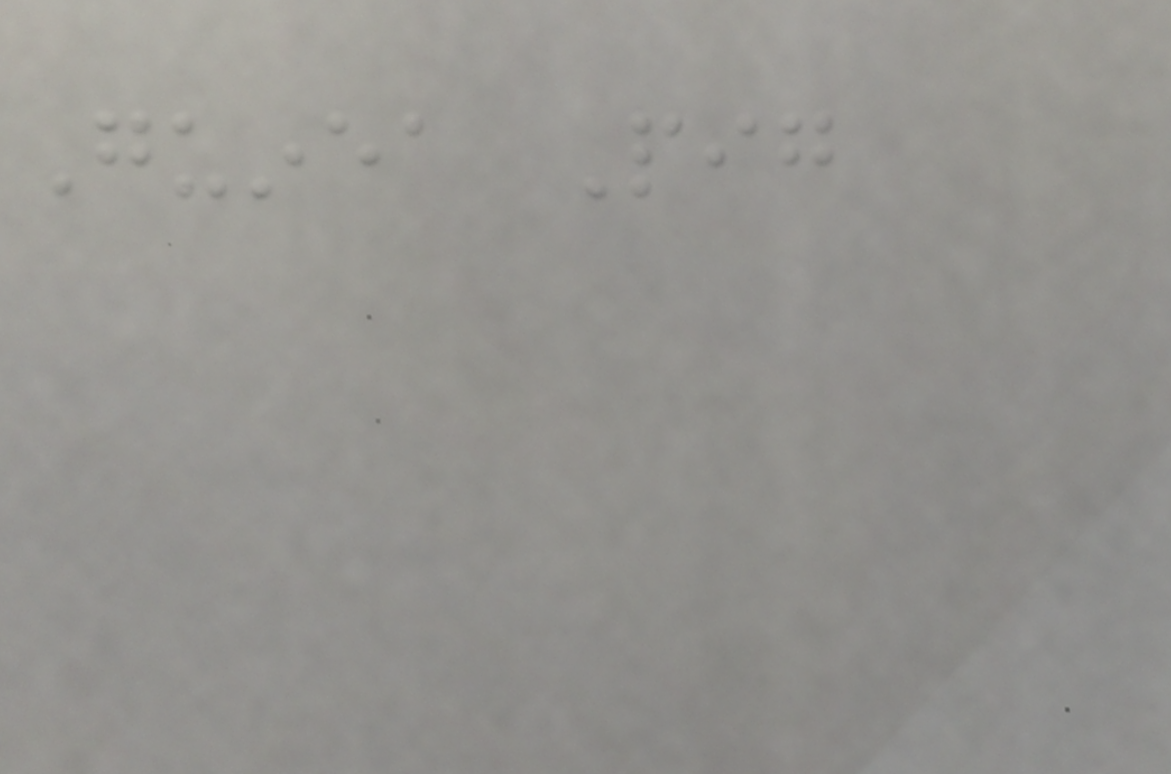Guinea Pig
